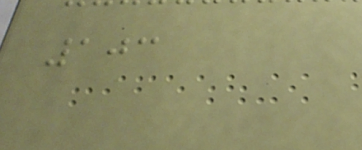103
